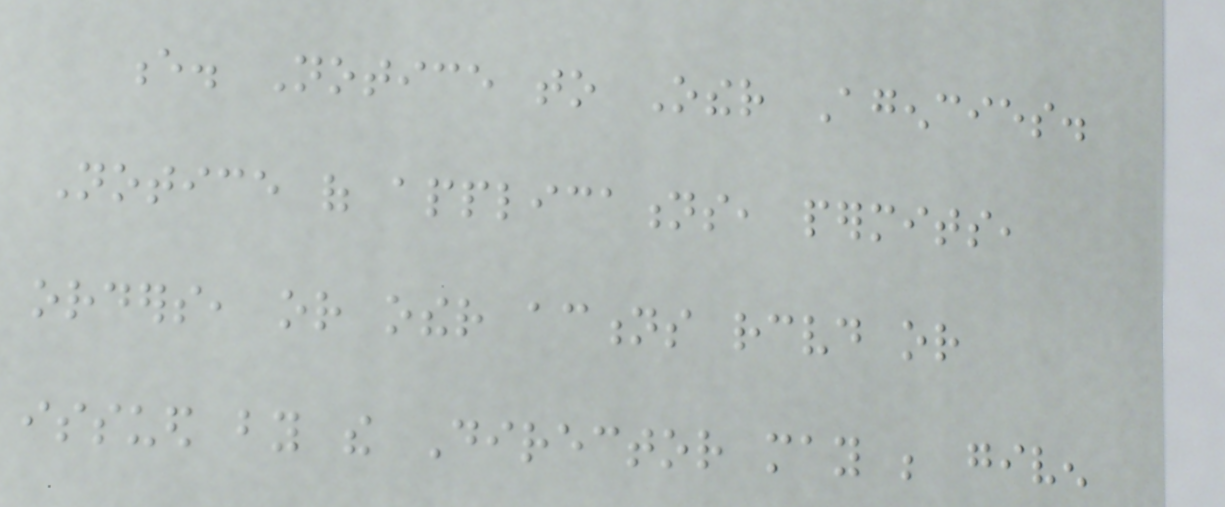e. Notice to Other Agencies.
Notice of applications, permits,
orders, or other actions received or
issued by the Director may be given
